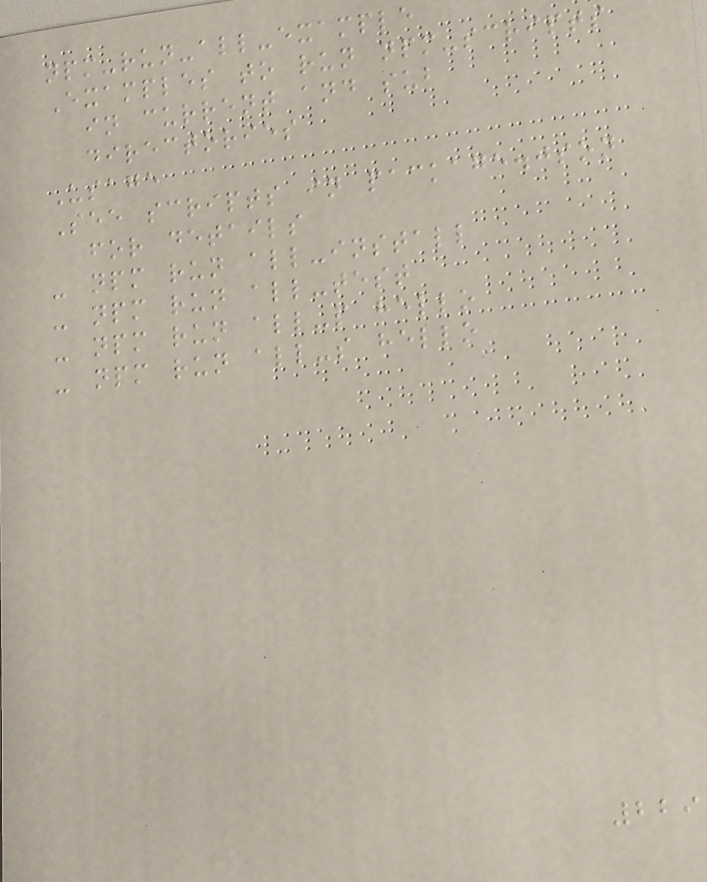npm-run-all-example
Examples to run npm-scripts
in current and sub
directories
Usage
See scripts in package.json
for details
- npm run all-install
- npm run all-test
- npm run all-p hello
- npm run all-s hello
229
